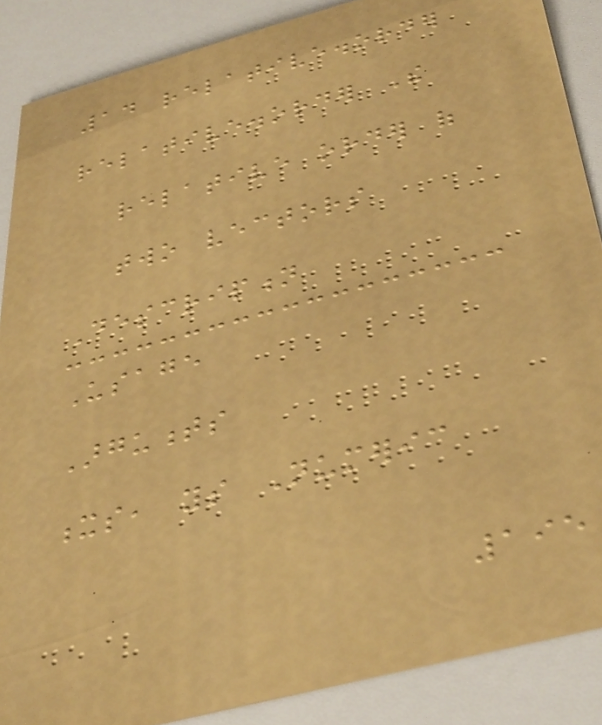14 relative.order
relative.order The
relative order of
two vectors
Description
Usage
Arguments
xs, ys Numeric
195
